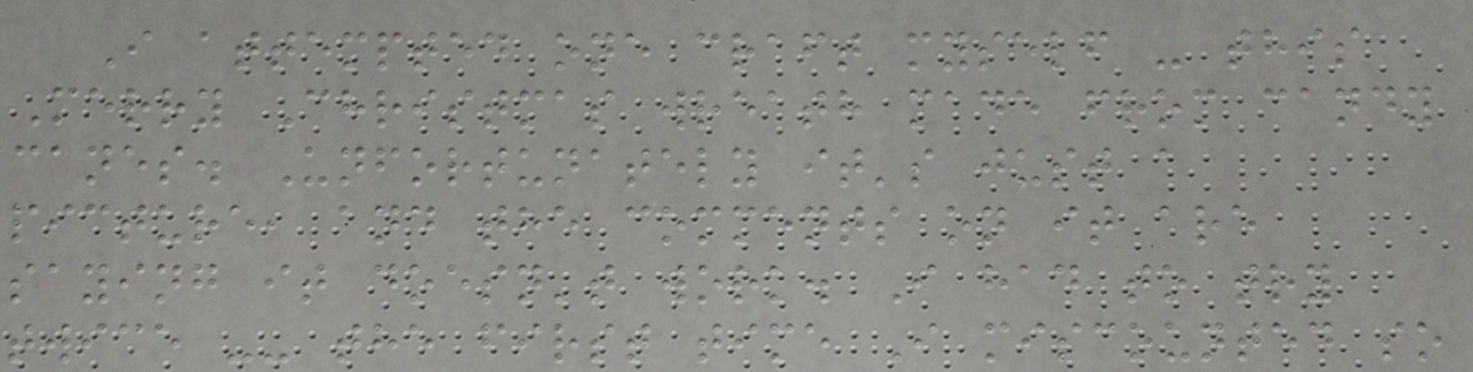I attempted one craft myself - this
Merry Christmas wreath made from candy
canes. Unfortunately it's just a
picture, and the comments on it are
saying it doesn't work. I had to try
twice -- the first time I miscounted so
